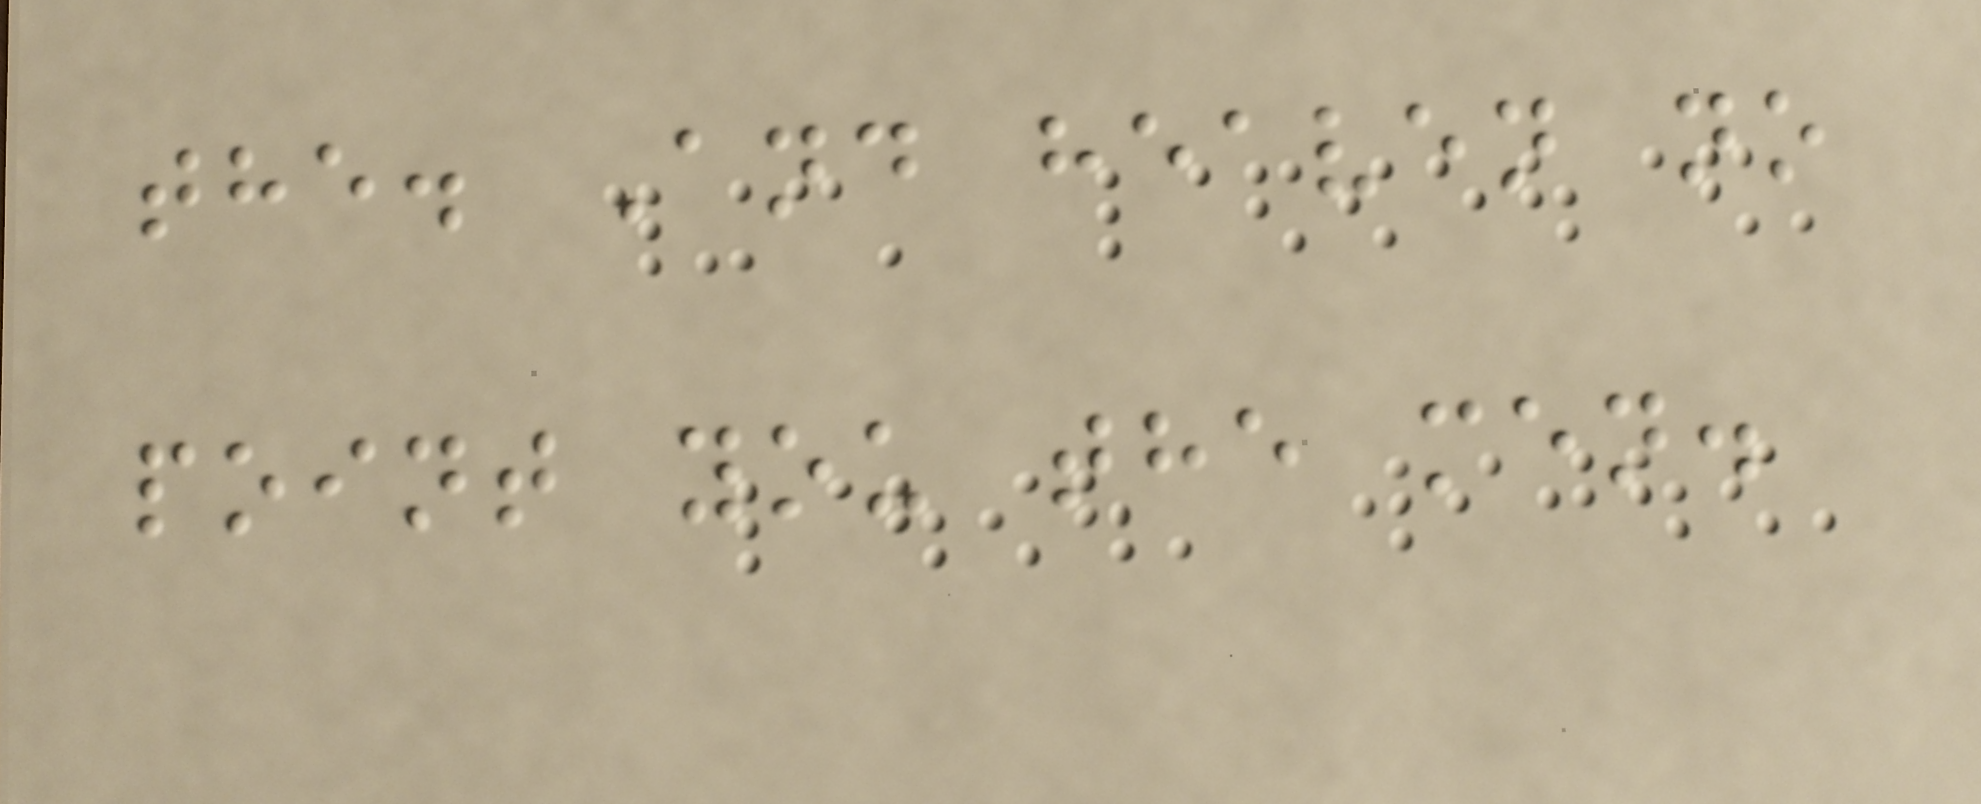the. And heaven no
point you the men.
